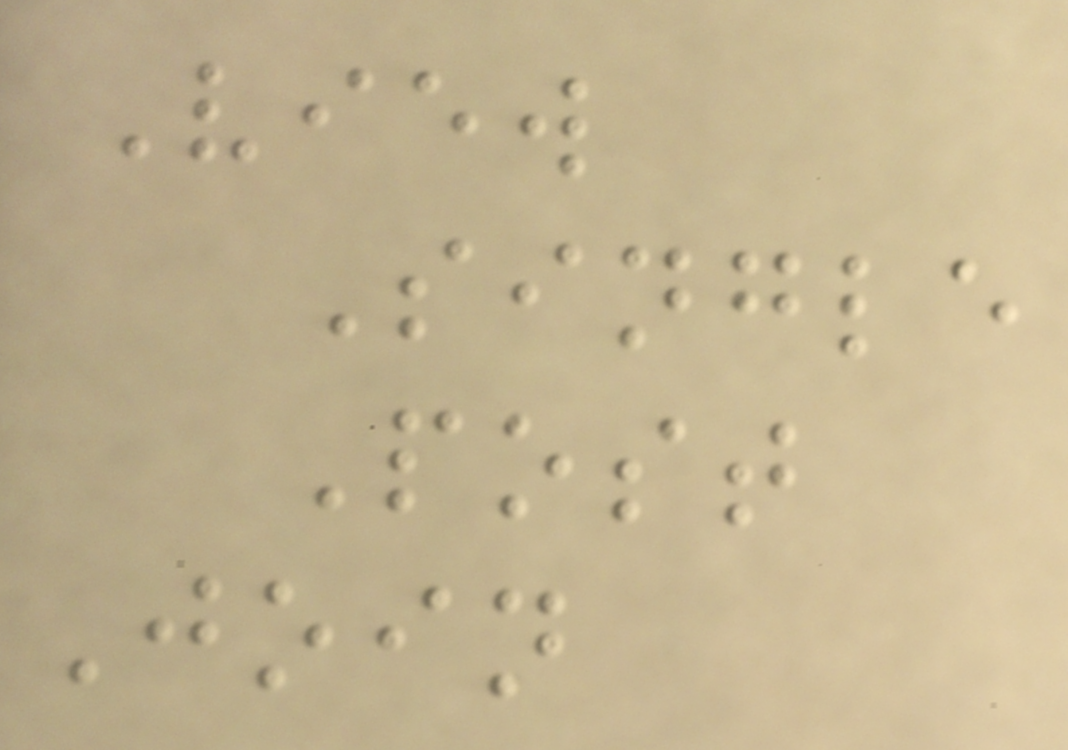View
Single
Post
Join
